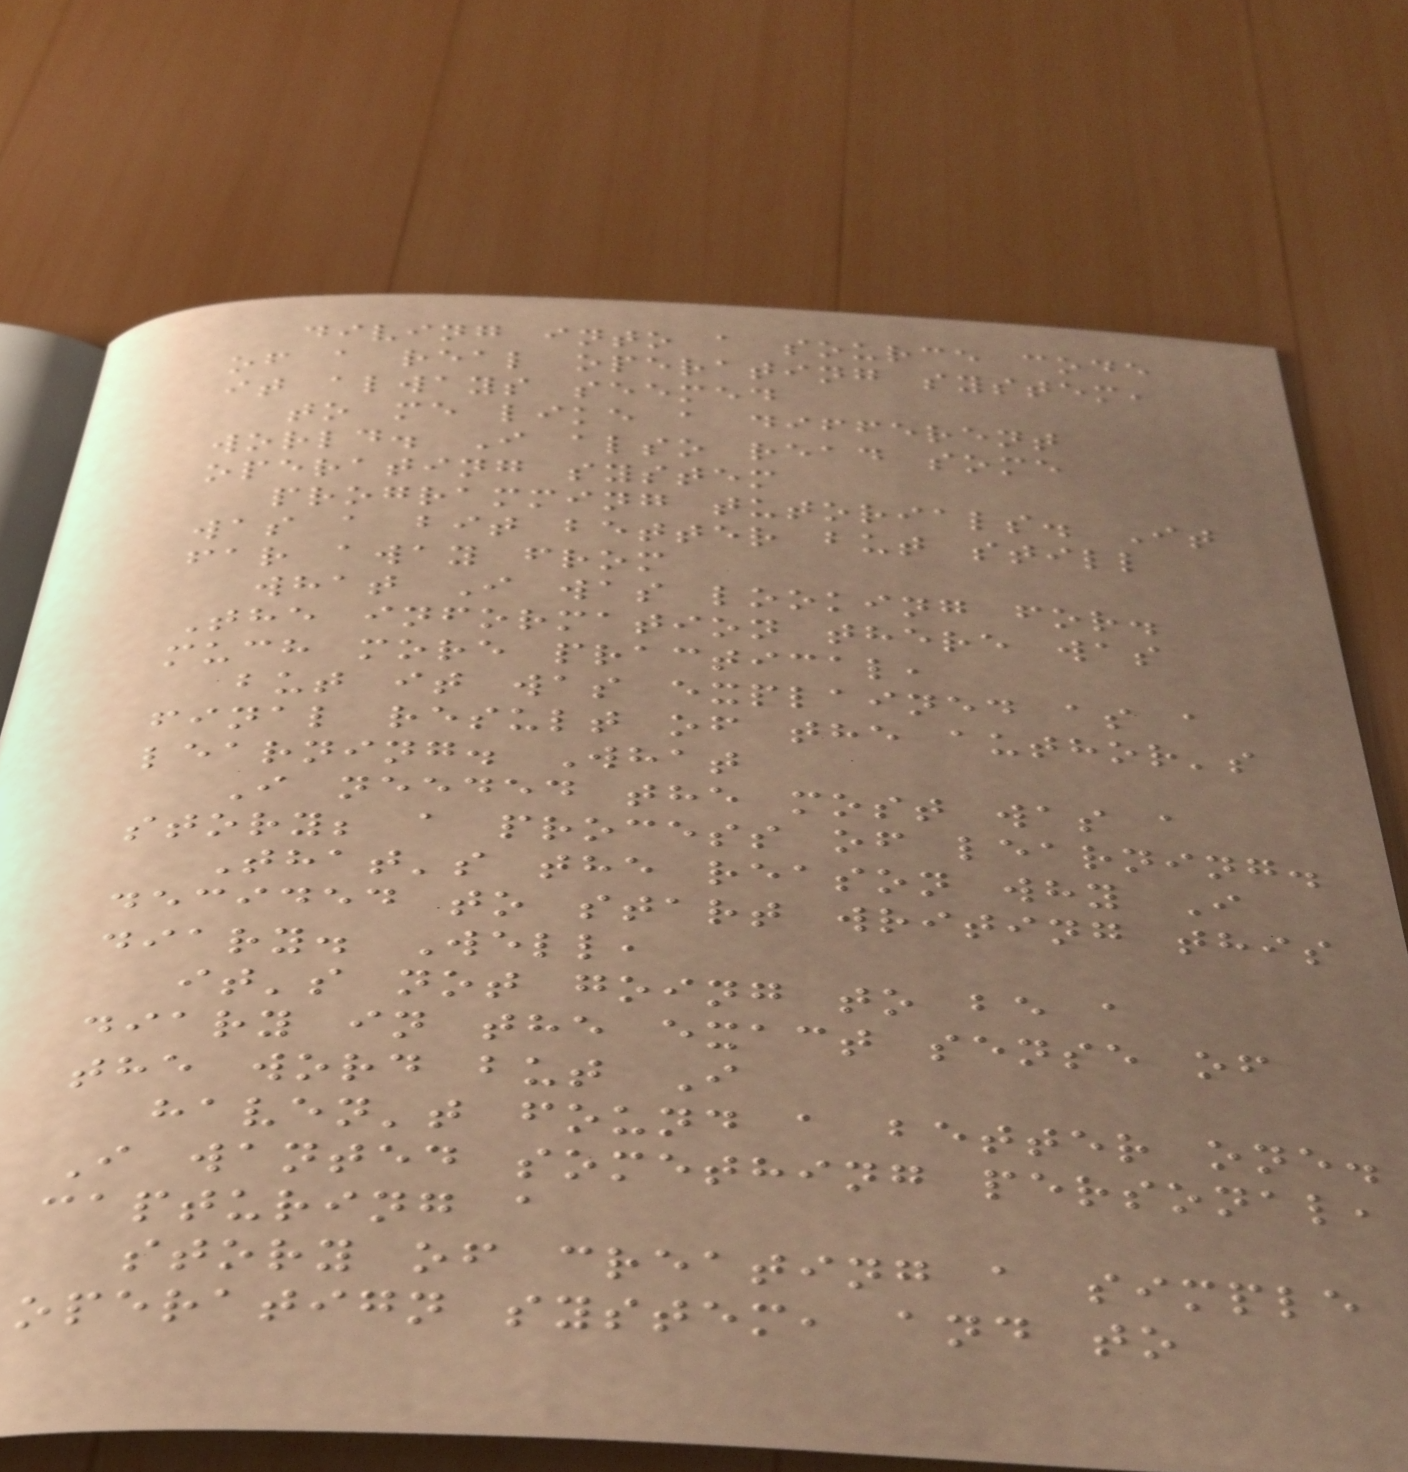diving into a source code
of a real operating system,
it always seemed
to me like a different
world. I also read some
operating system
programming tutorials. It
was a bit better but still
far away from
what I was looking for.
The information there was
much more practical,
but it was explained as a
final result of the author's
learning. What
I needed the most was a
story; a process of learning.
That's the reason why I
decided to start writing this
diary. Well,
it's not going to be a
diary in the exact sense of
the word but I
haven't found a better one.
I wanted something personal,
capturing a
story of creating a simple
operatign system, and to
